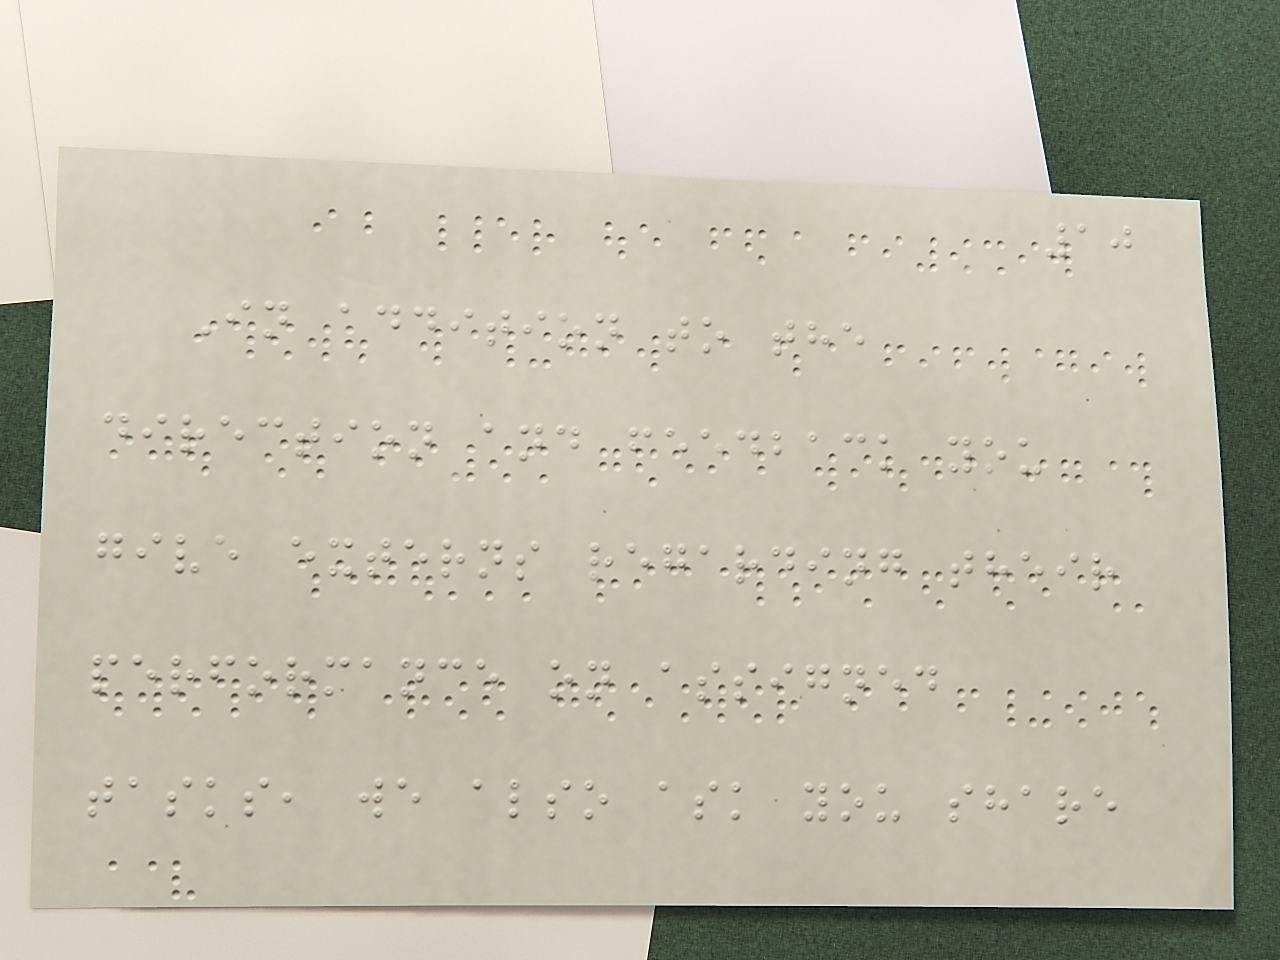10
In addition to the
direction and feedback you
give externs regarding their
performance on assigned
tasks, we also ask you share
